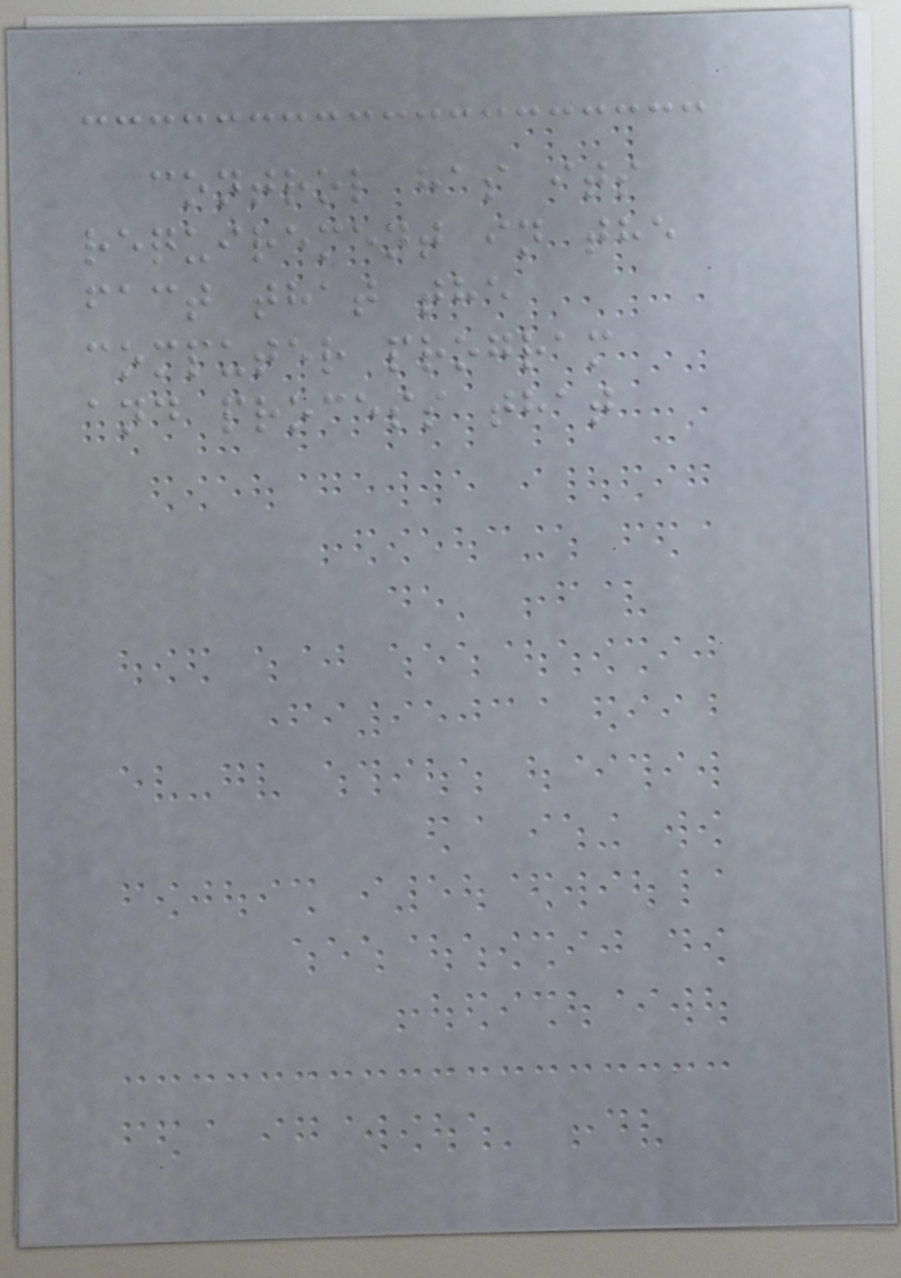control has its
requirement in the
fact that the
computer program
and process that
